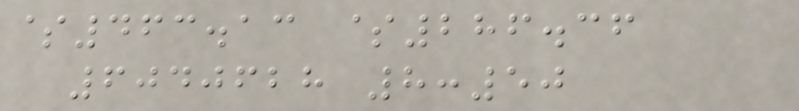$463.13 $286.36
6040628 8:50
